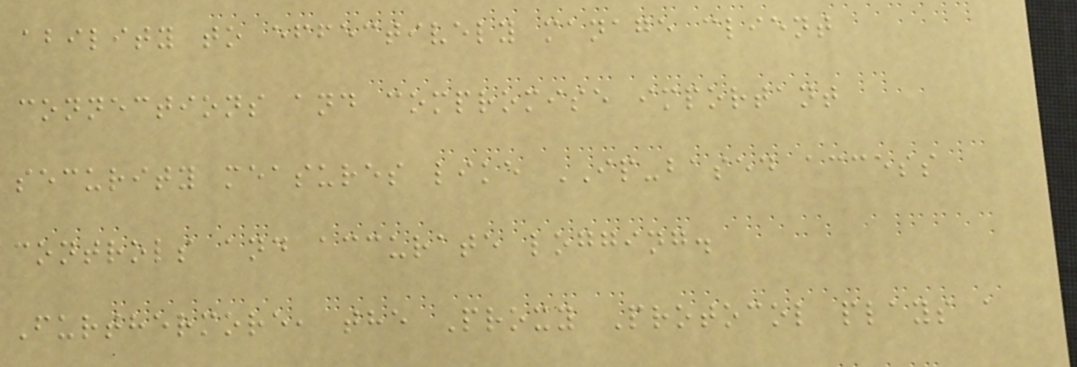ability to effectively manage client
connections and compromise important
security measures like IP-based access
controls and accurate logging.
Furthermore, the Proxy Protocol plays a
